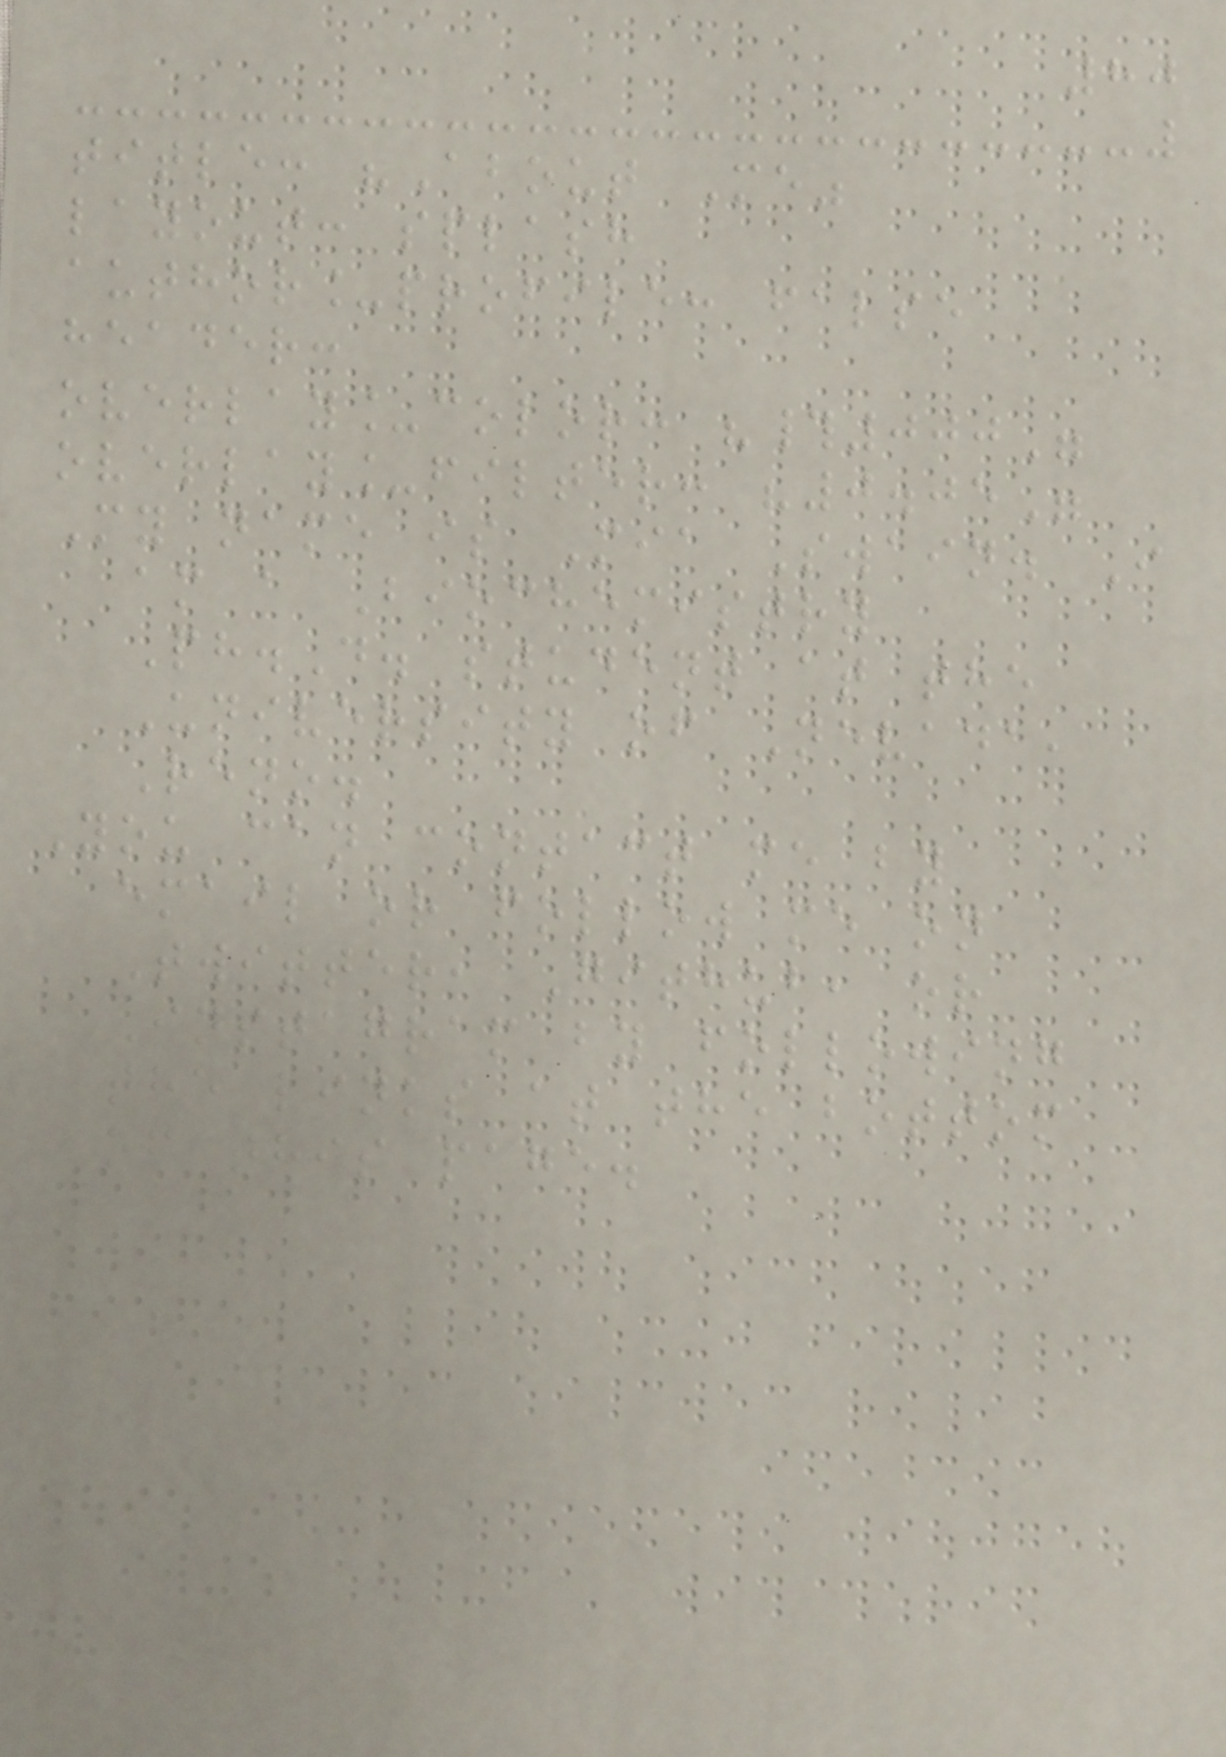80
title: "About Me"
layout: splash
author_profile: false
header:
overlay_color: "#000"
overlay_filter: "0.05"
My name is Mia Swain. I
am a Biochemistry
Ph.D. student at the
University of Nevada,
Reno.
You can contact me by
email or follow me on
Twitter, Github, or
Instagram by following
the links at the bottom
of this page.
